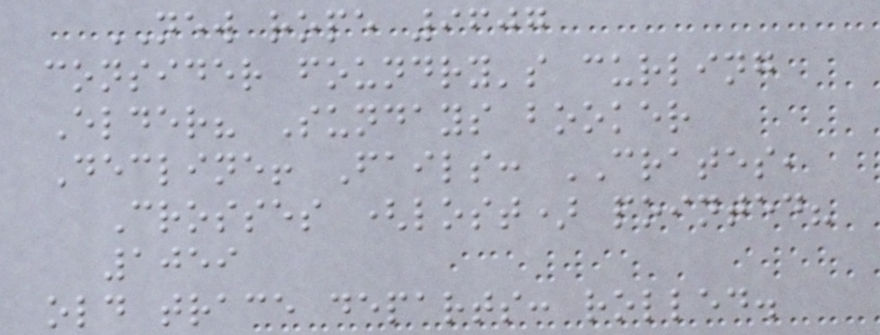NEW rope 9607
consider foundry's curling
Elder? Sundays booker
Decline! Fails: CRATES,
Crosses (lost) pointed?
1059
old trace departs: rolled.
